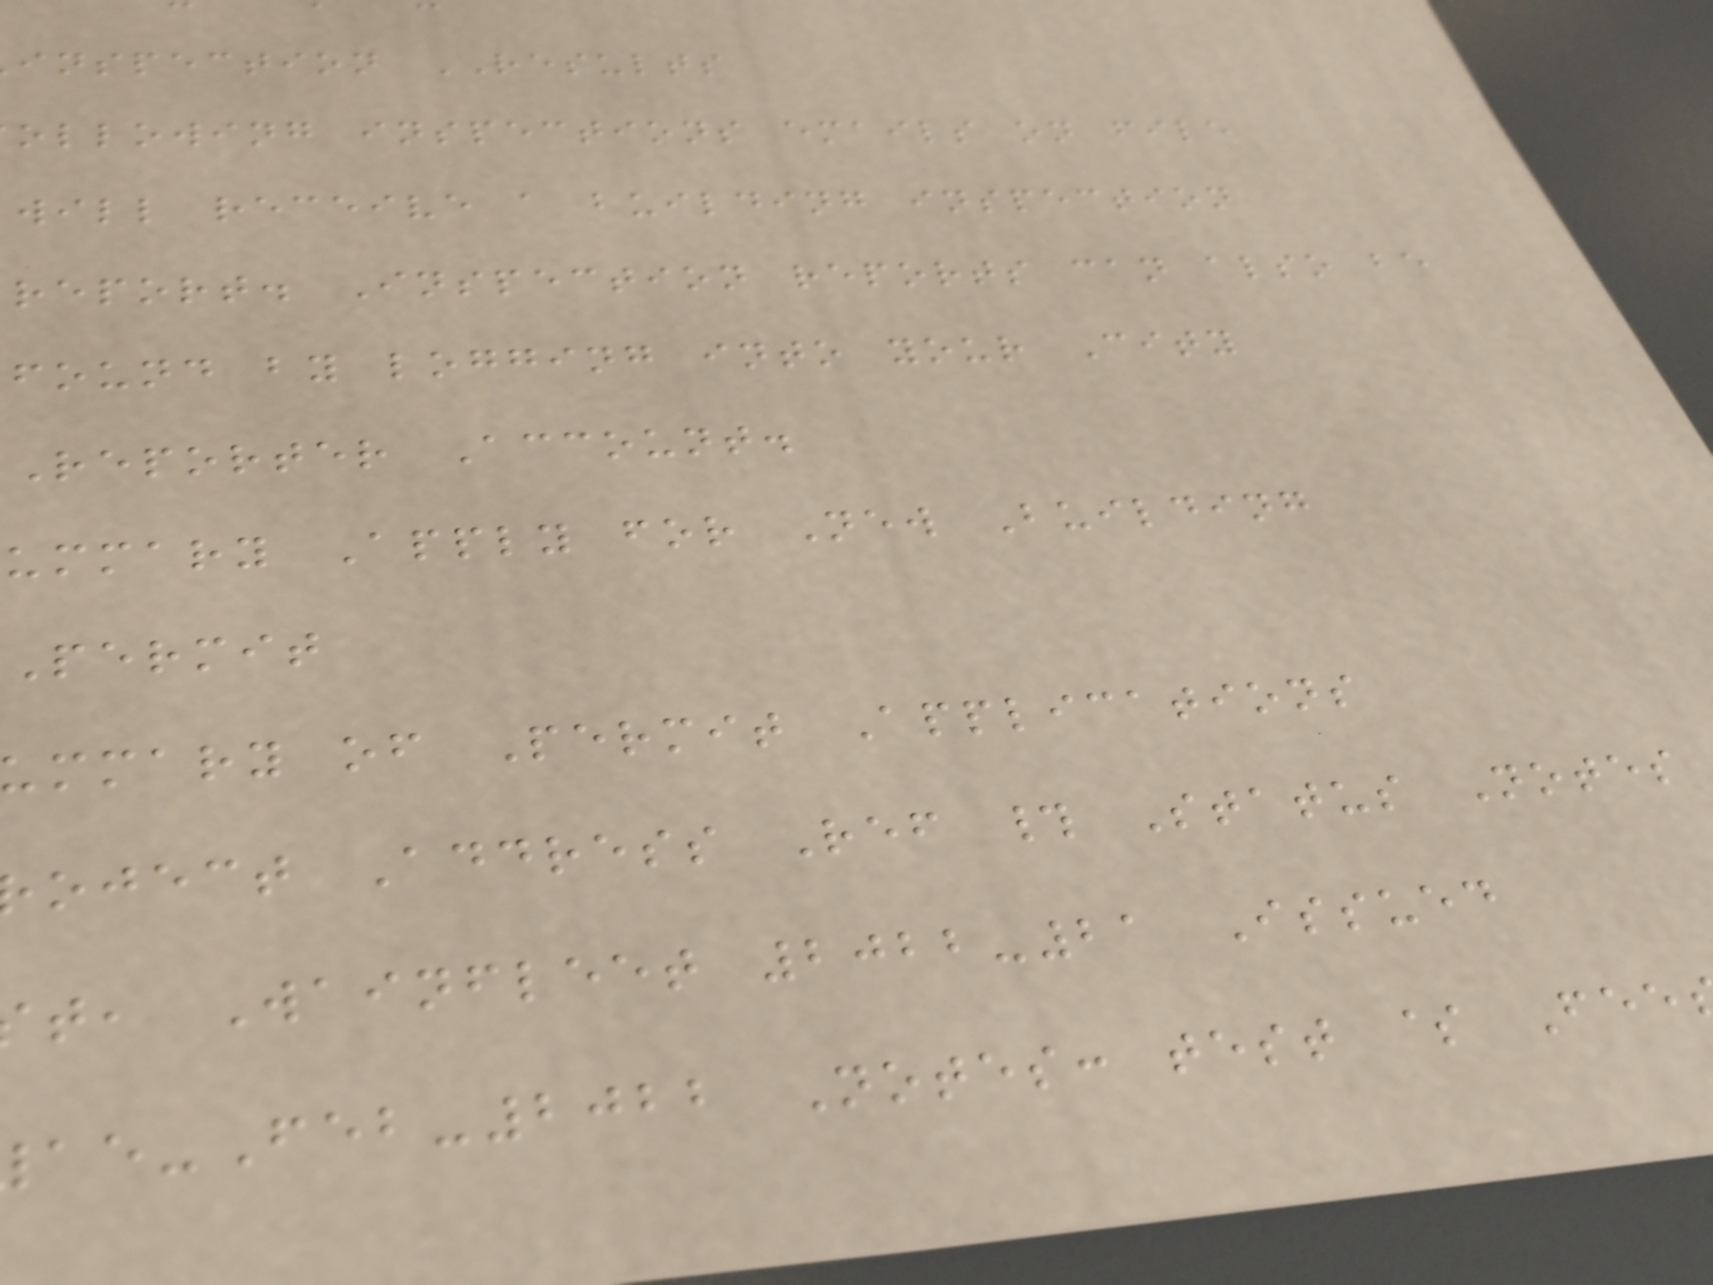inspection RESULTS
ollowing inspections emails on file
will receive a building inspection
report. Inspection reports can also be
found by logging into your City
Reporter Account.
ummary Apply for New Building
Permit
ummary of Permit Applications
oject Address Ref # Status Notes
t, Wainfleet 2022-21 Issued
-Feb-2022 Notes: test $ Fee
